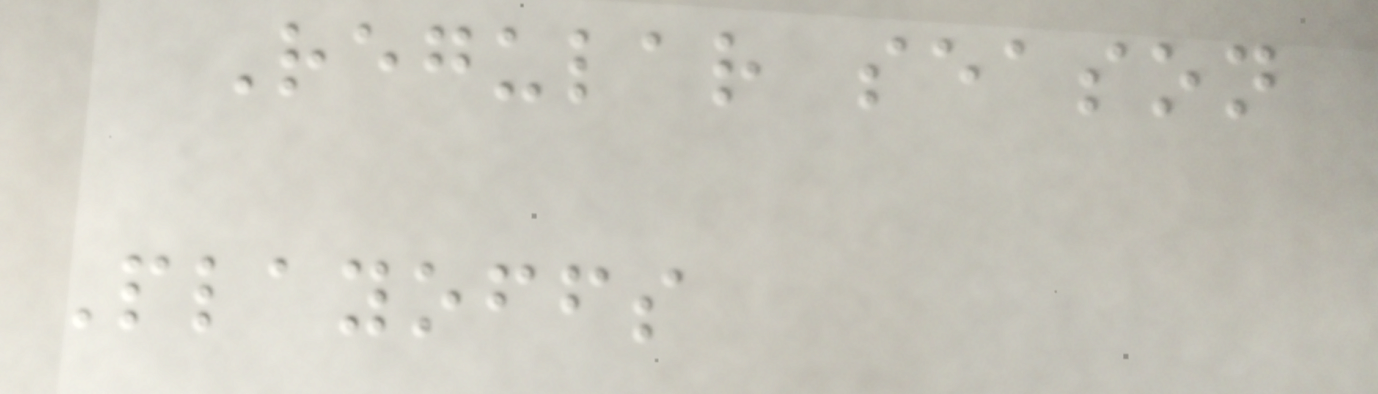Regular season
Playoffs
